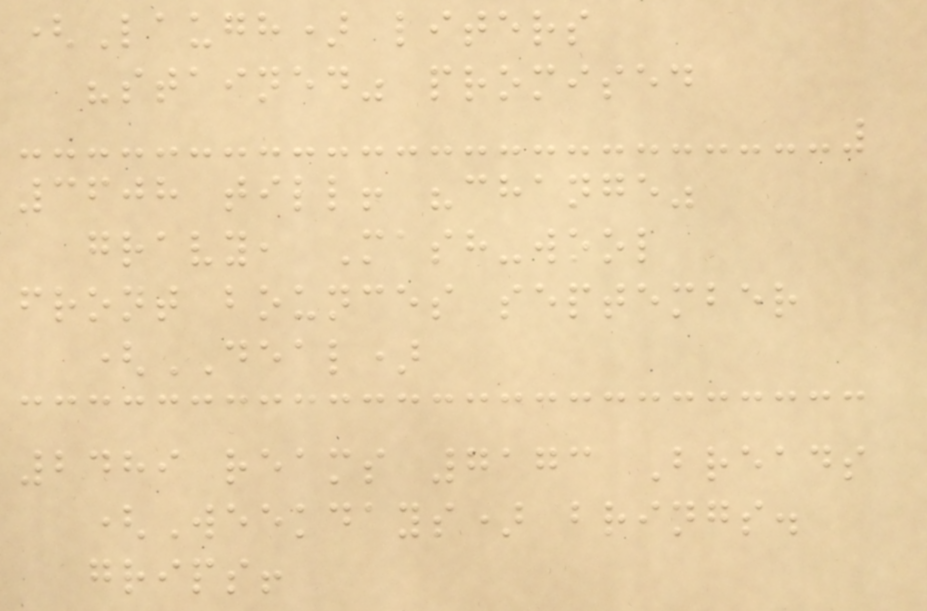(Laugh) liters
"stained" promised
3608 till! "change"
gravy, Mash-wool
front bounces september
(DEAL)
2489 reams 7173 Breads
(Weekdays) brings.
grips!
